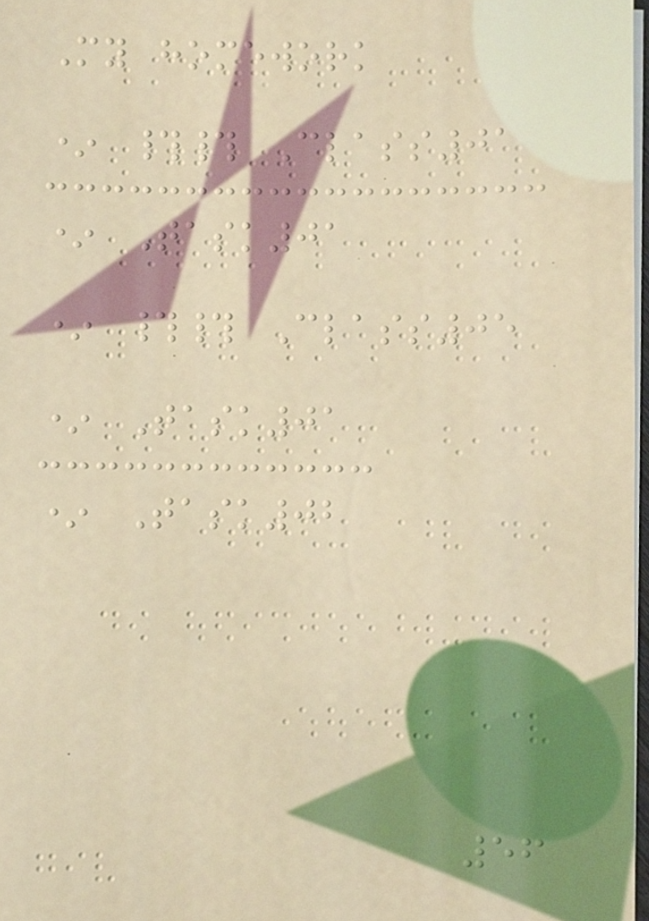My homework
* ## Class01
* Task01
* ## Class05
* Task01
* Task02
56
